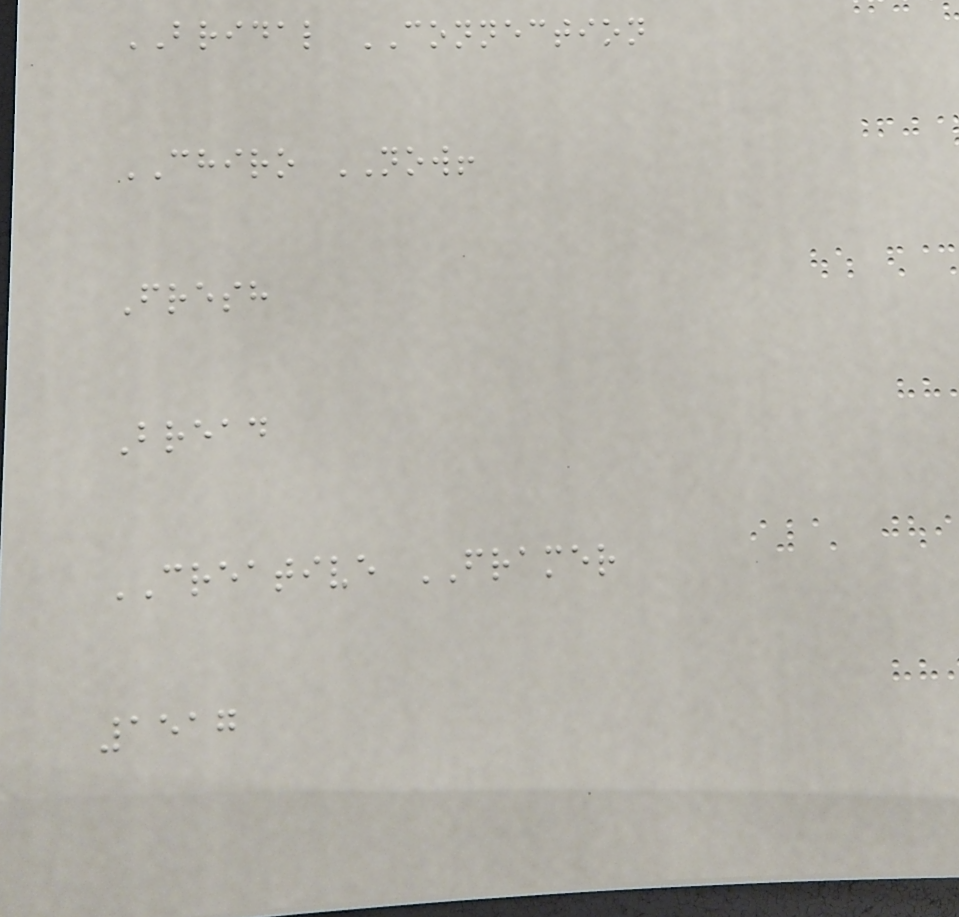BRIDAL CONNECTION
CHIRO NOW!
Fresh
Bread
CREATIVE FRAMER
1517
